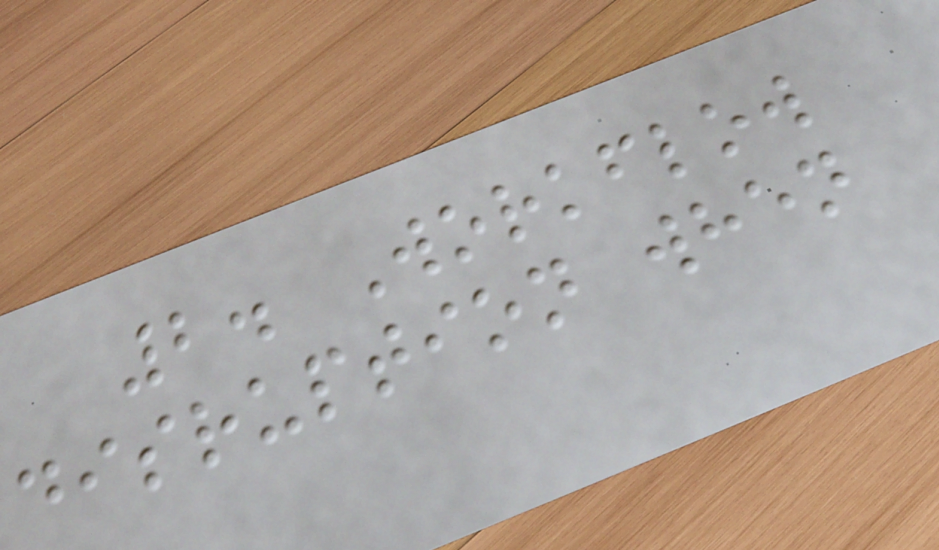2. Workflow
disruption when
